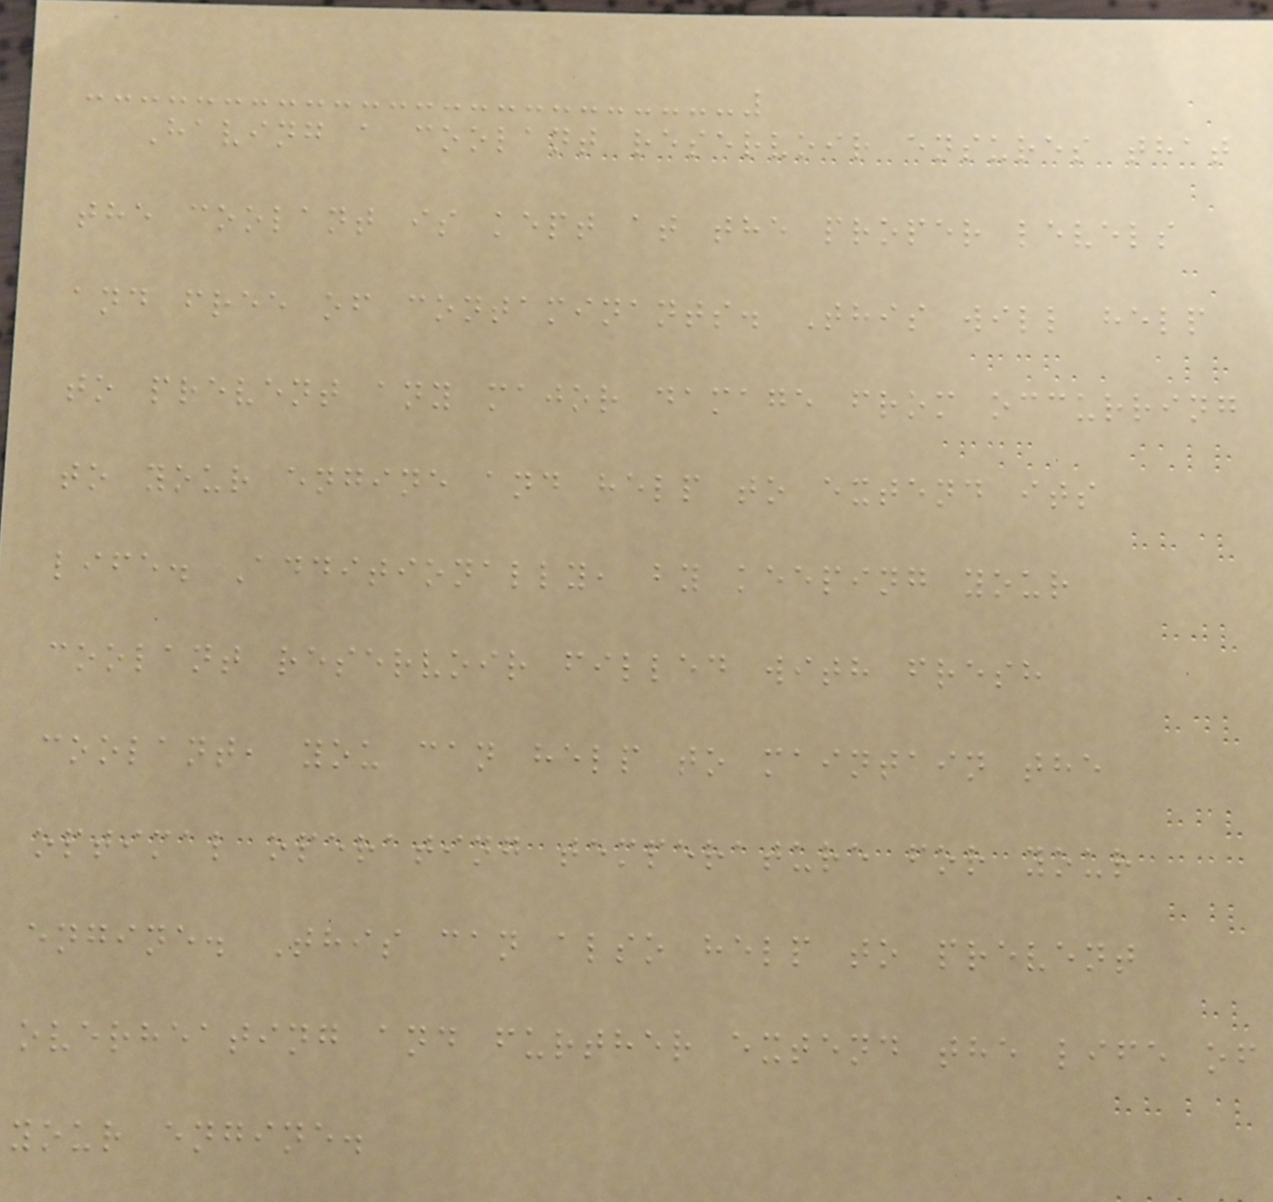Having a coolant reservoir ensures that
the coolant is kept at the proper levels
and free of contaminants. This will help
to prevent any major damage from occurring
to your engine and help to extend its
life. Additionally, by keeping your
coolant reservoir filled with fresh
coolant, you can help to maintain the
optimal operating temperature for your
engine. This can also help to prevent
overheating and further extend the life of
your engine.
